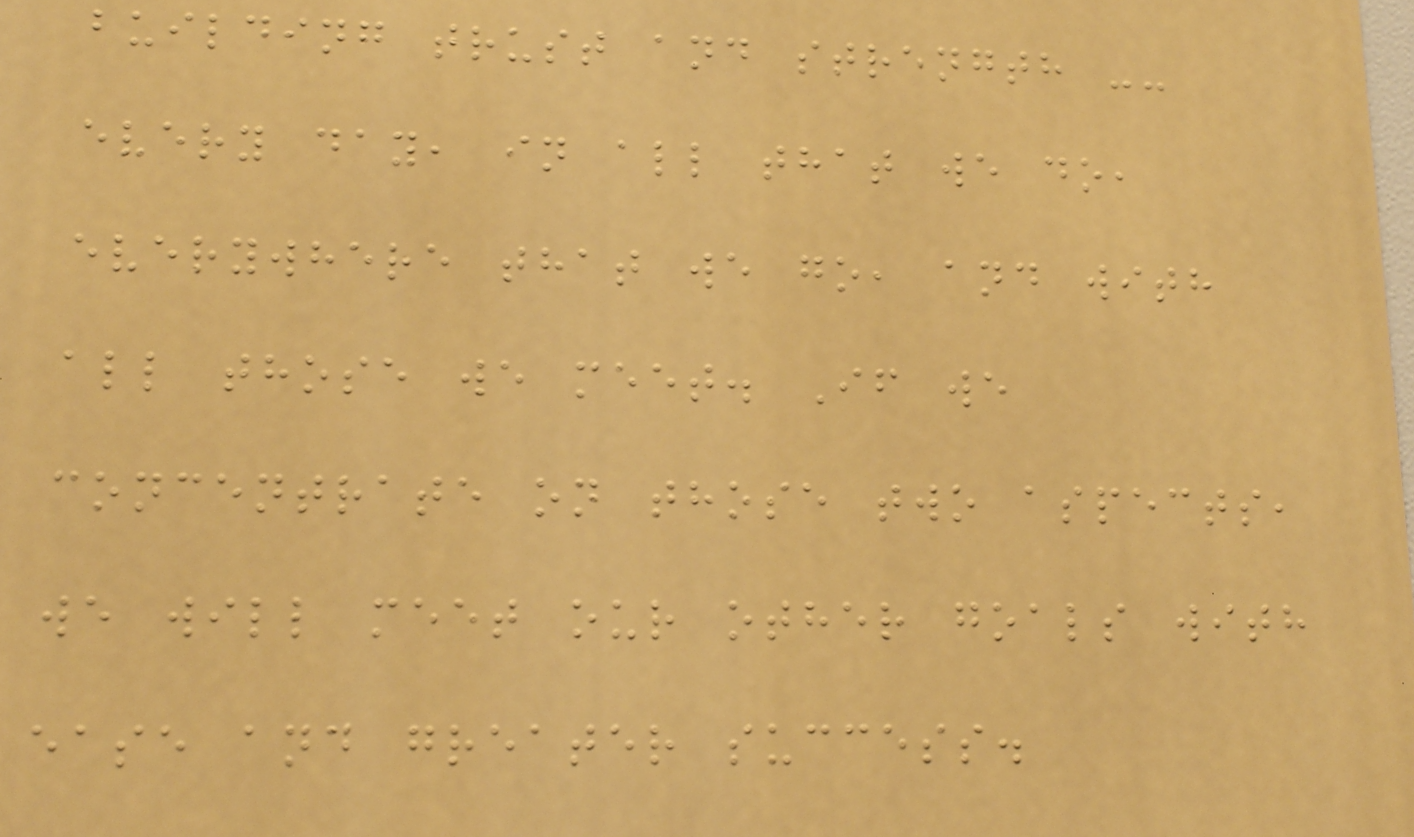building trust and strength --
every day, in all that we do,
everywhere that we go, and with
all those we meet. If we
concentrate on those two aspects,
we will meet our other goals with
ease and greater success.
